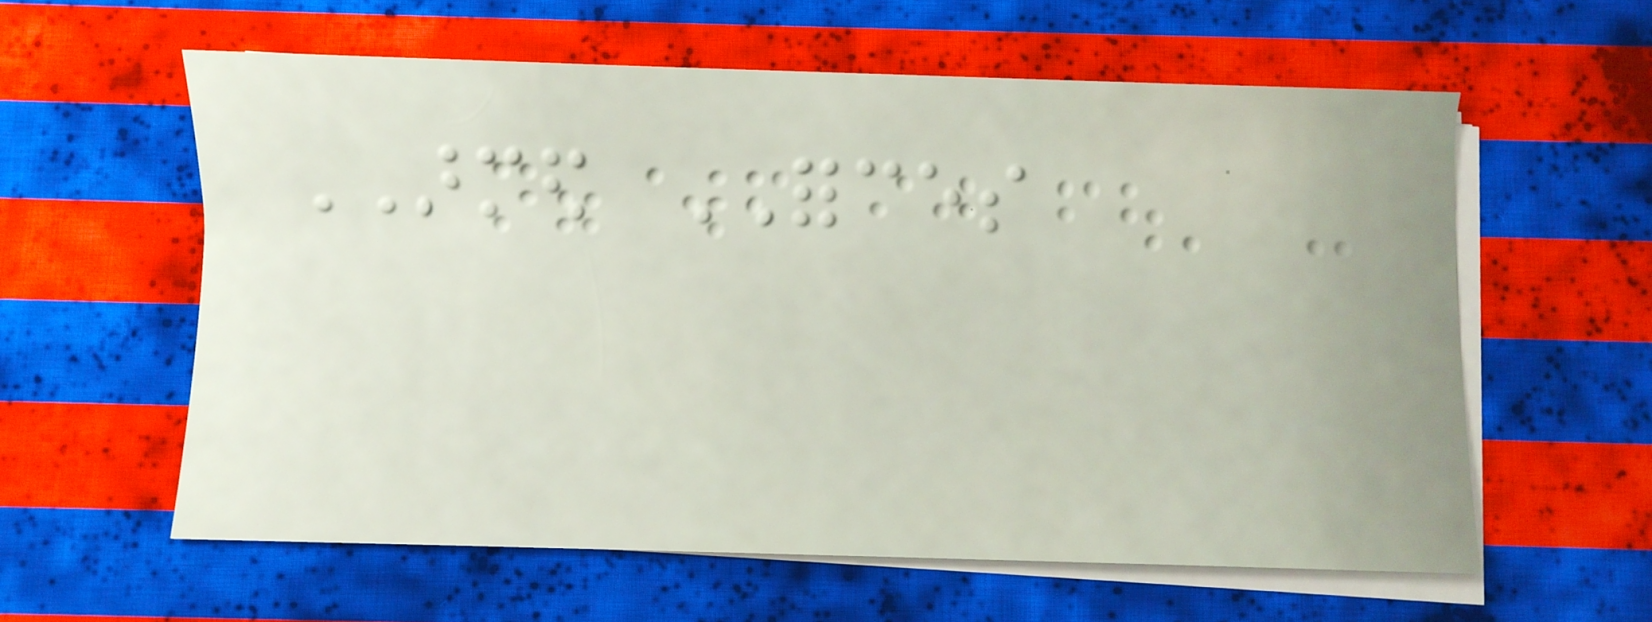ARMED FORCES
